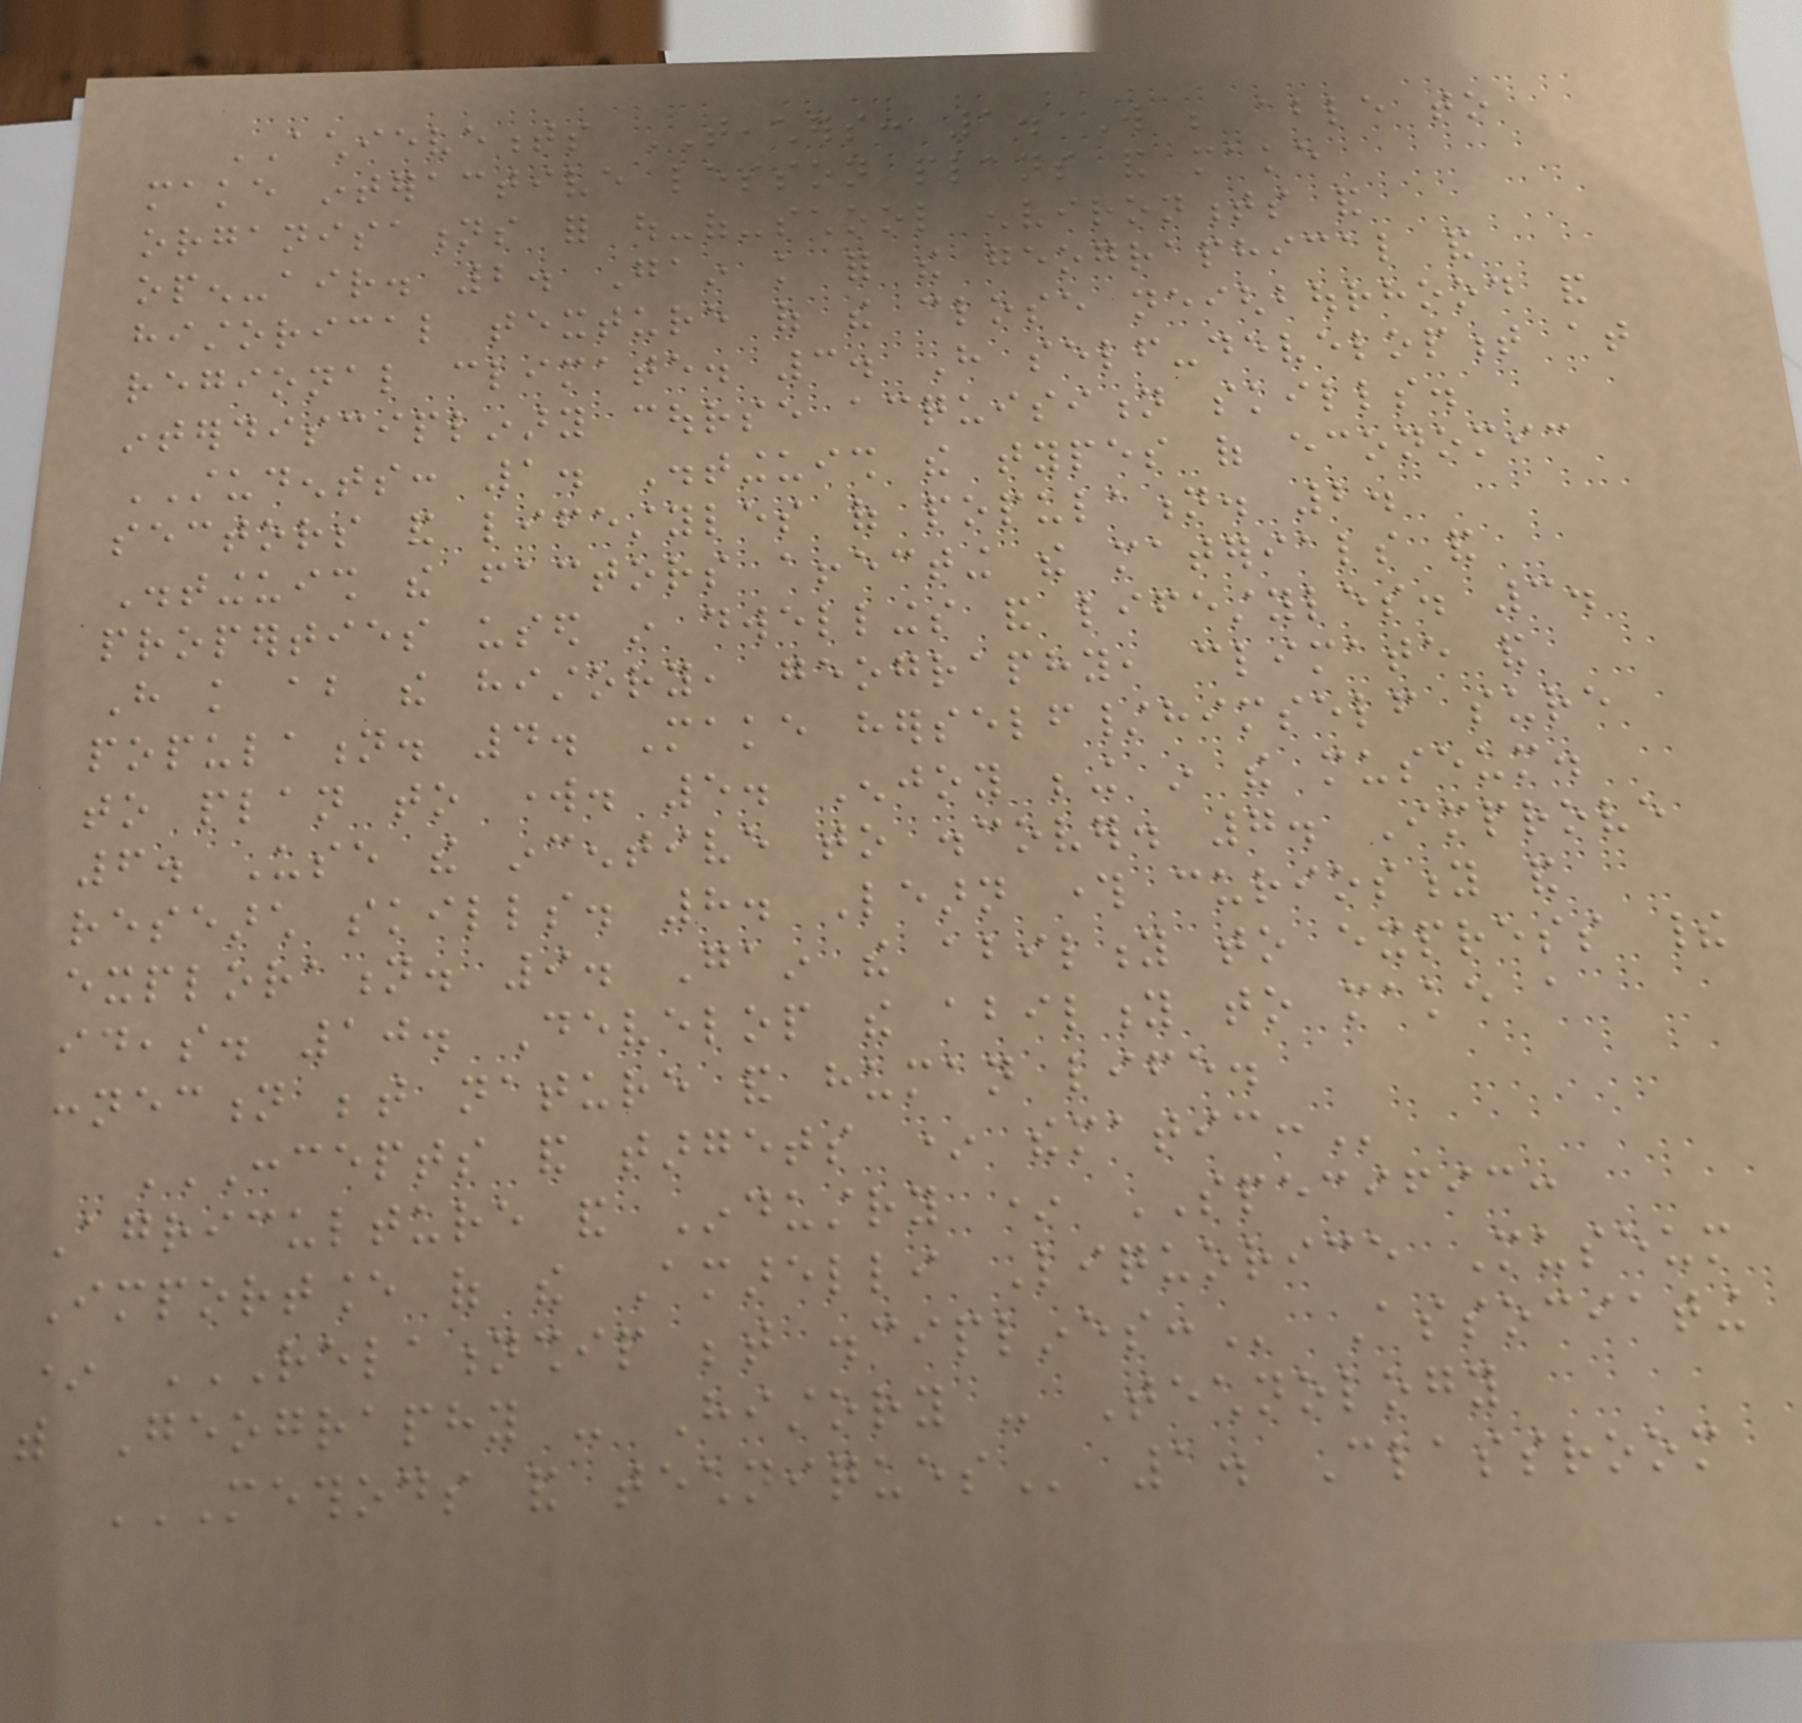ACHIEVEMENTS TEACHERS: 1. Will be able to
make interactive lesson plans and make
organisations for out-of-school environments and
open-air. 2. Gain knowledge for the geographical and
historical texture of the close neighbourhood and
regional climate. 3. Have self-development at
interdisciplinary course acquisition skills.
STUDENTS: 1. Distinguish the types of economic
sectors and lifestyles of population. 2.
Distinguish the factors affecting the materials and
properties used in dwellings and lifestyles. 3.
Have knowledge about the history, geography, climate and
population. 4. Make herself/himself sure
to plan to work. 5. Enjoy being in the museum.
6. Use the incentive to discover. 7. Improve
research skills. 8. Learn through curiosity and
exploration. 9. Gain the ability to express their
ideas. 10. Develop the ability to make a
connection between nature and human life.
CONCEPTS AND TARGETS * THEMATIC:
Agriculture and Industry * SPECIFIC:
Importance of the Amarelli Liquorice Museum
* RELATIONSHIP BETWEEN DISCIPLINES: Associating
with Geography - History - Technology
METHODS AND TECHNIQUES 1. Classroom
